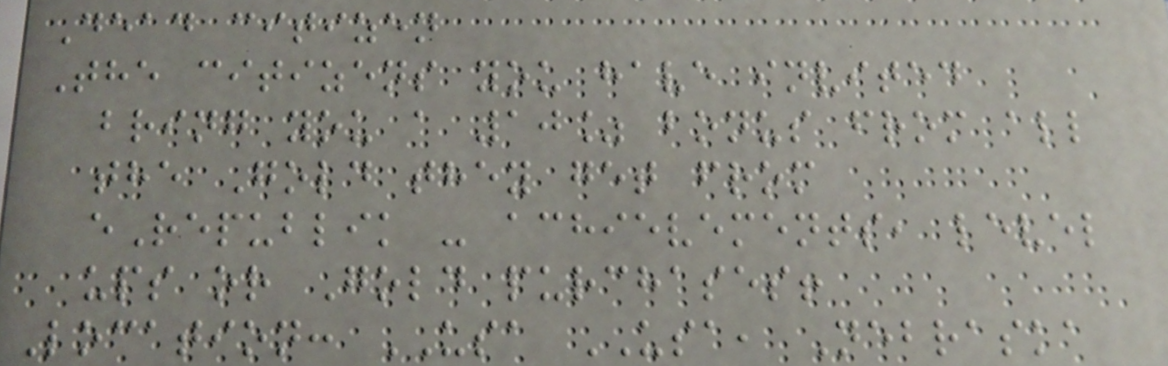Dead citizen
The citizens you have invited
bring you a 10% bonus from all
the Gold they get from
eRepublik - achievements, level
ups or Gold purchases!
Location: USA USA, Nebraska
